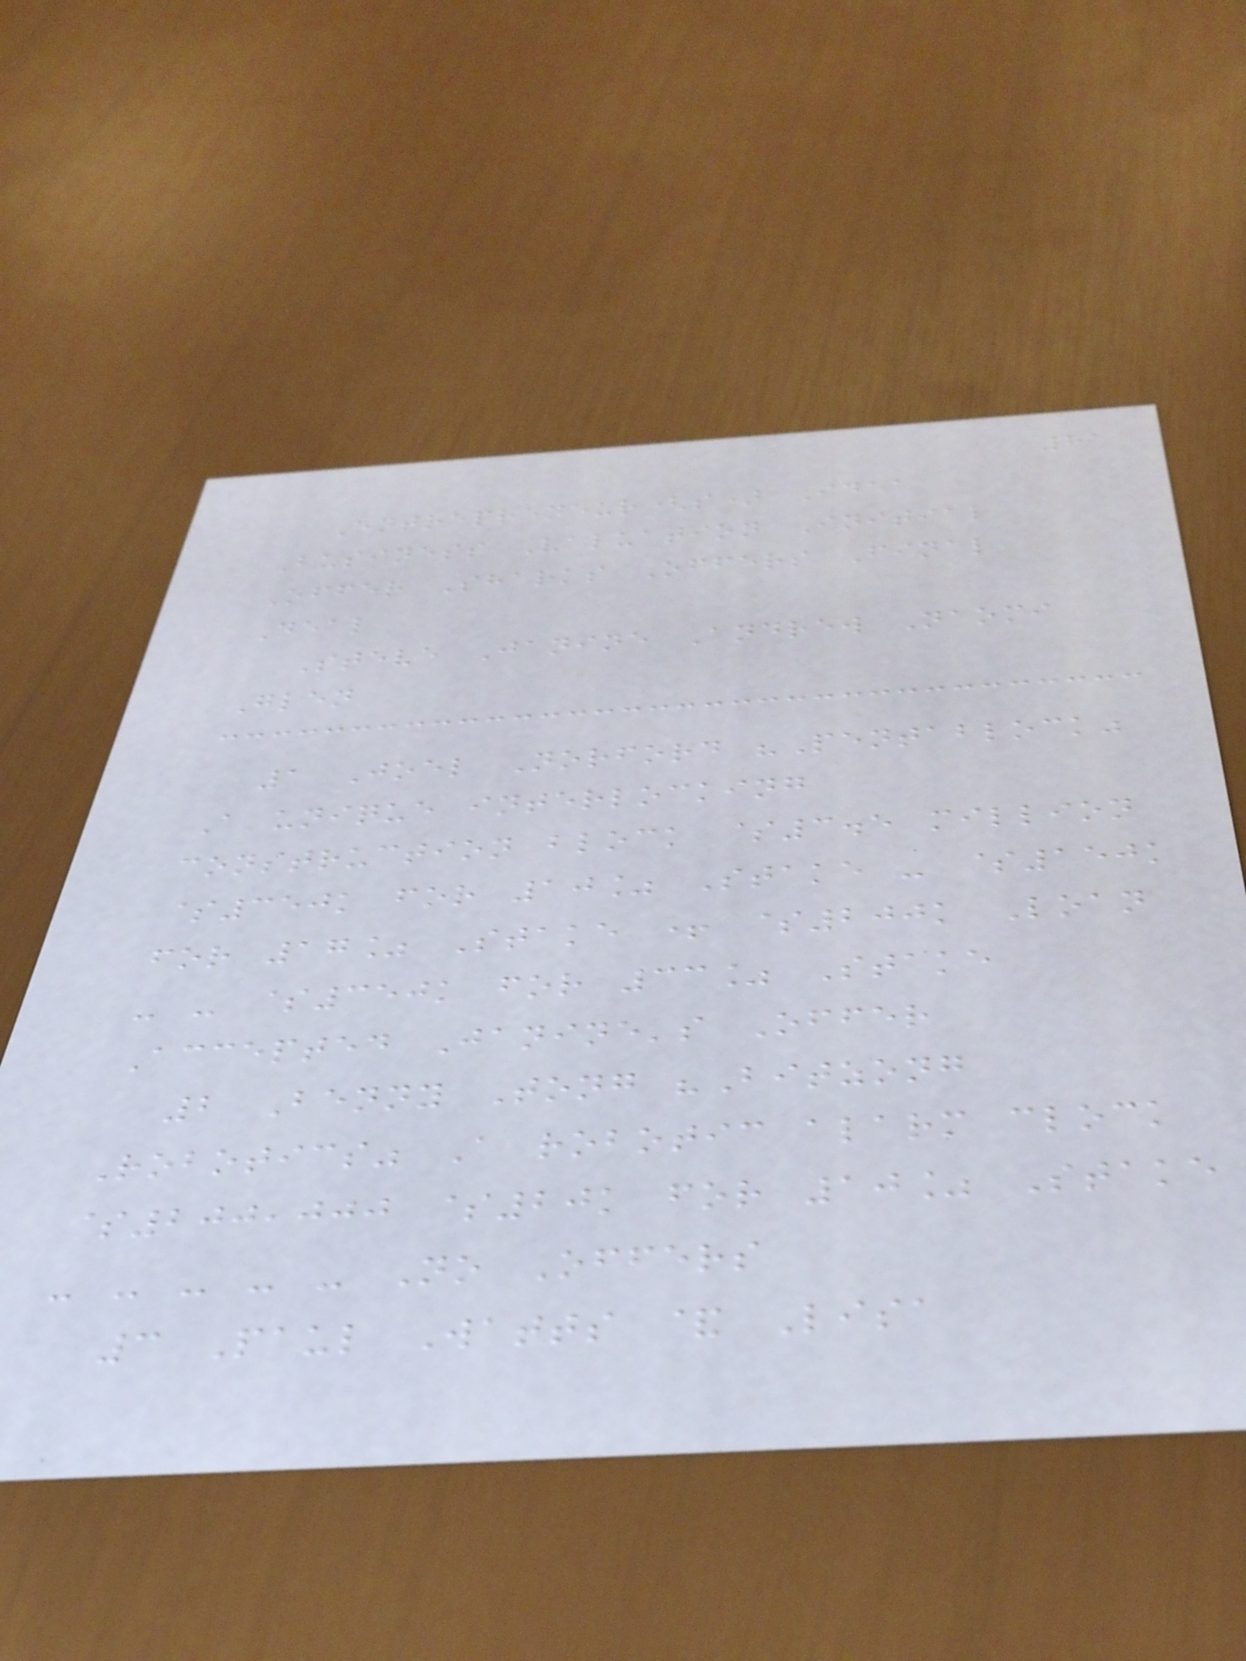81
Entrepreneur(s) Idea
Business Valuation Initial
Offer Sharks Offers Final
Deal
Steve Janine Andrew Naomi
Glen
1 Joel Norford "Pentablock"
A unique interlocking
construction block $3.5 million
$350k for 10% Stake - $150k
for 17% Stake + $200k Loan
- - $350k for 33% Stake
Accepted Janine's Offer
2 Benny Tong "Bitzong
Robotics" A robotic alarm clock
$200,000 $20k for 10% Stake
- - - - - No Offers
3 Paul Watts & Lisa
